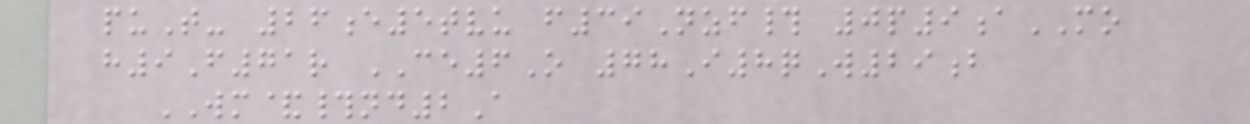puT- 26e5tvu f39Nzf# 0p9aMO
h9F71r CE6O 78I8qW29b
WM&#nd2A
